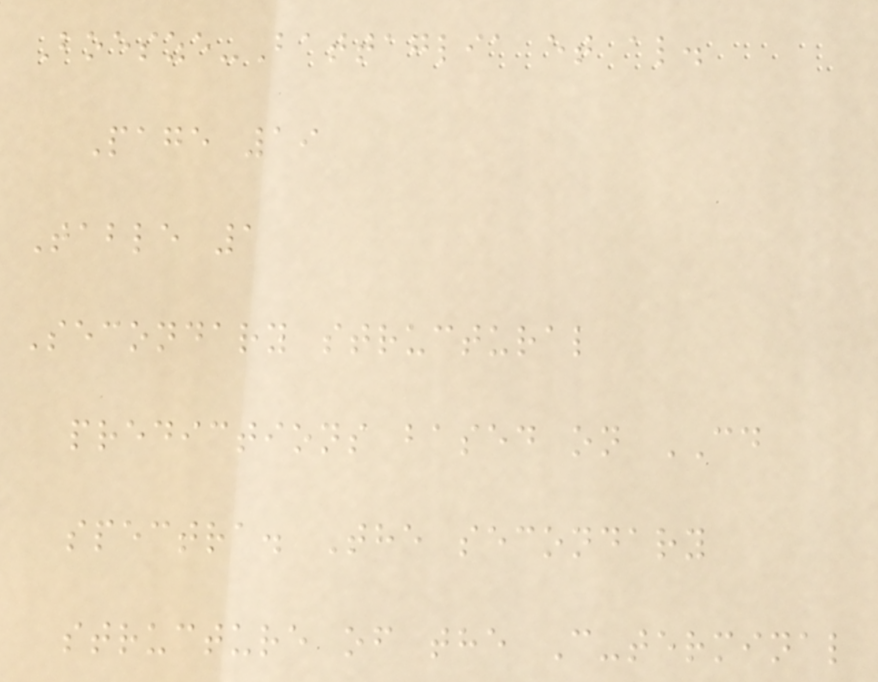Boesze-Battaglia et al.
Page 19
Table 1
Secondary structural
predictions based on CD
spectra. The secondary
structure of the C-terminal
